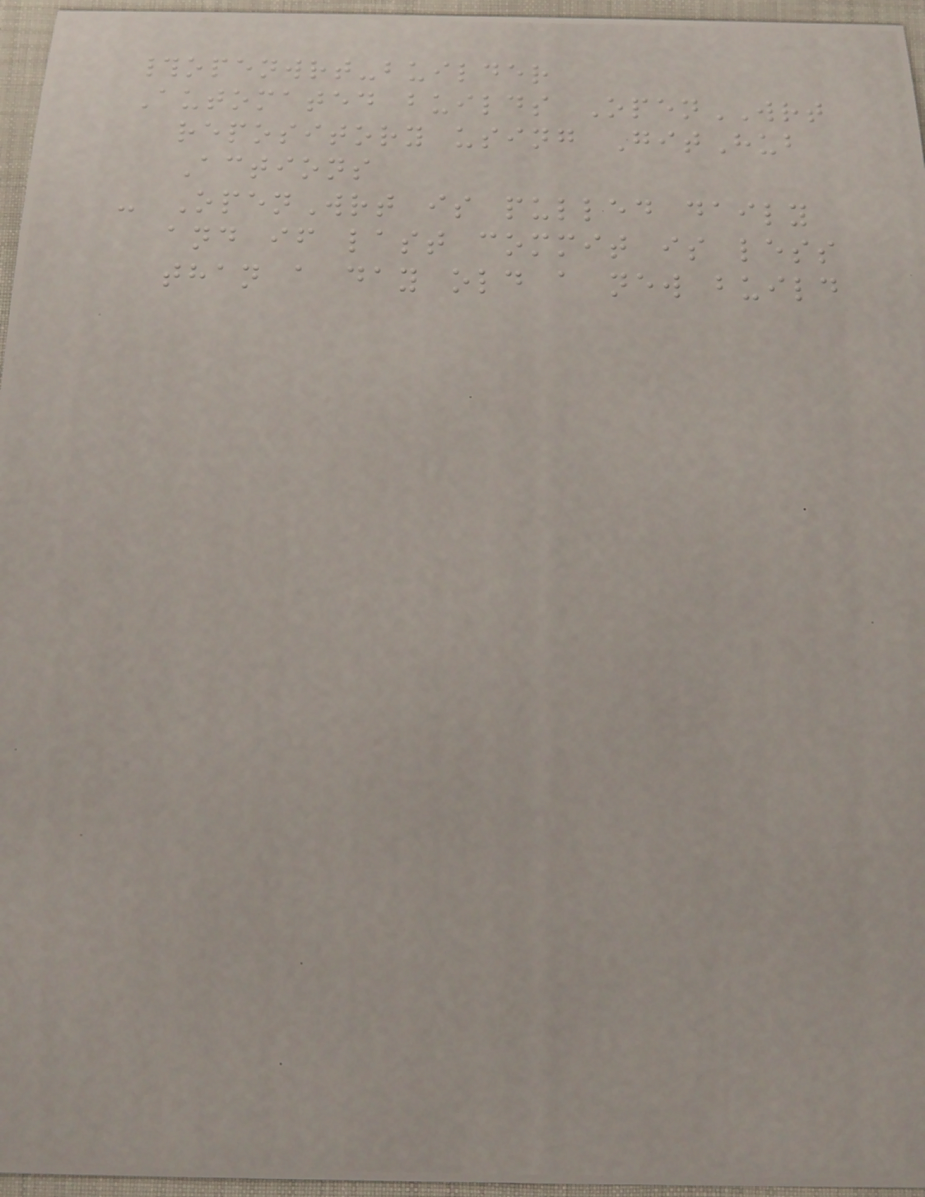#openwrt-builder
Automated builds OpenWRT
repository using GitHub
Actions
- OpenWrt is pulled daily
and if last commit is less
than a day old a new build
